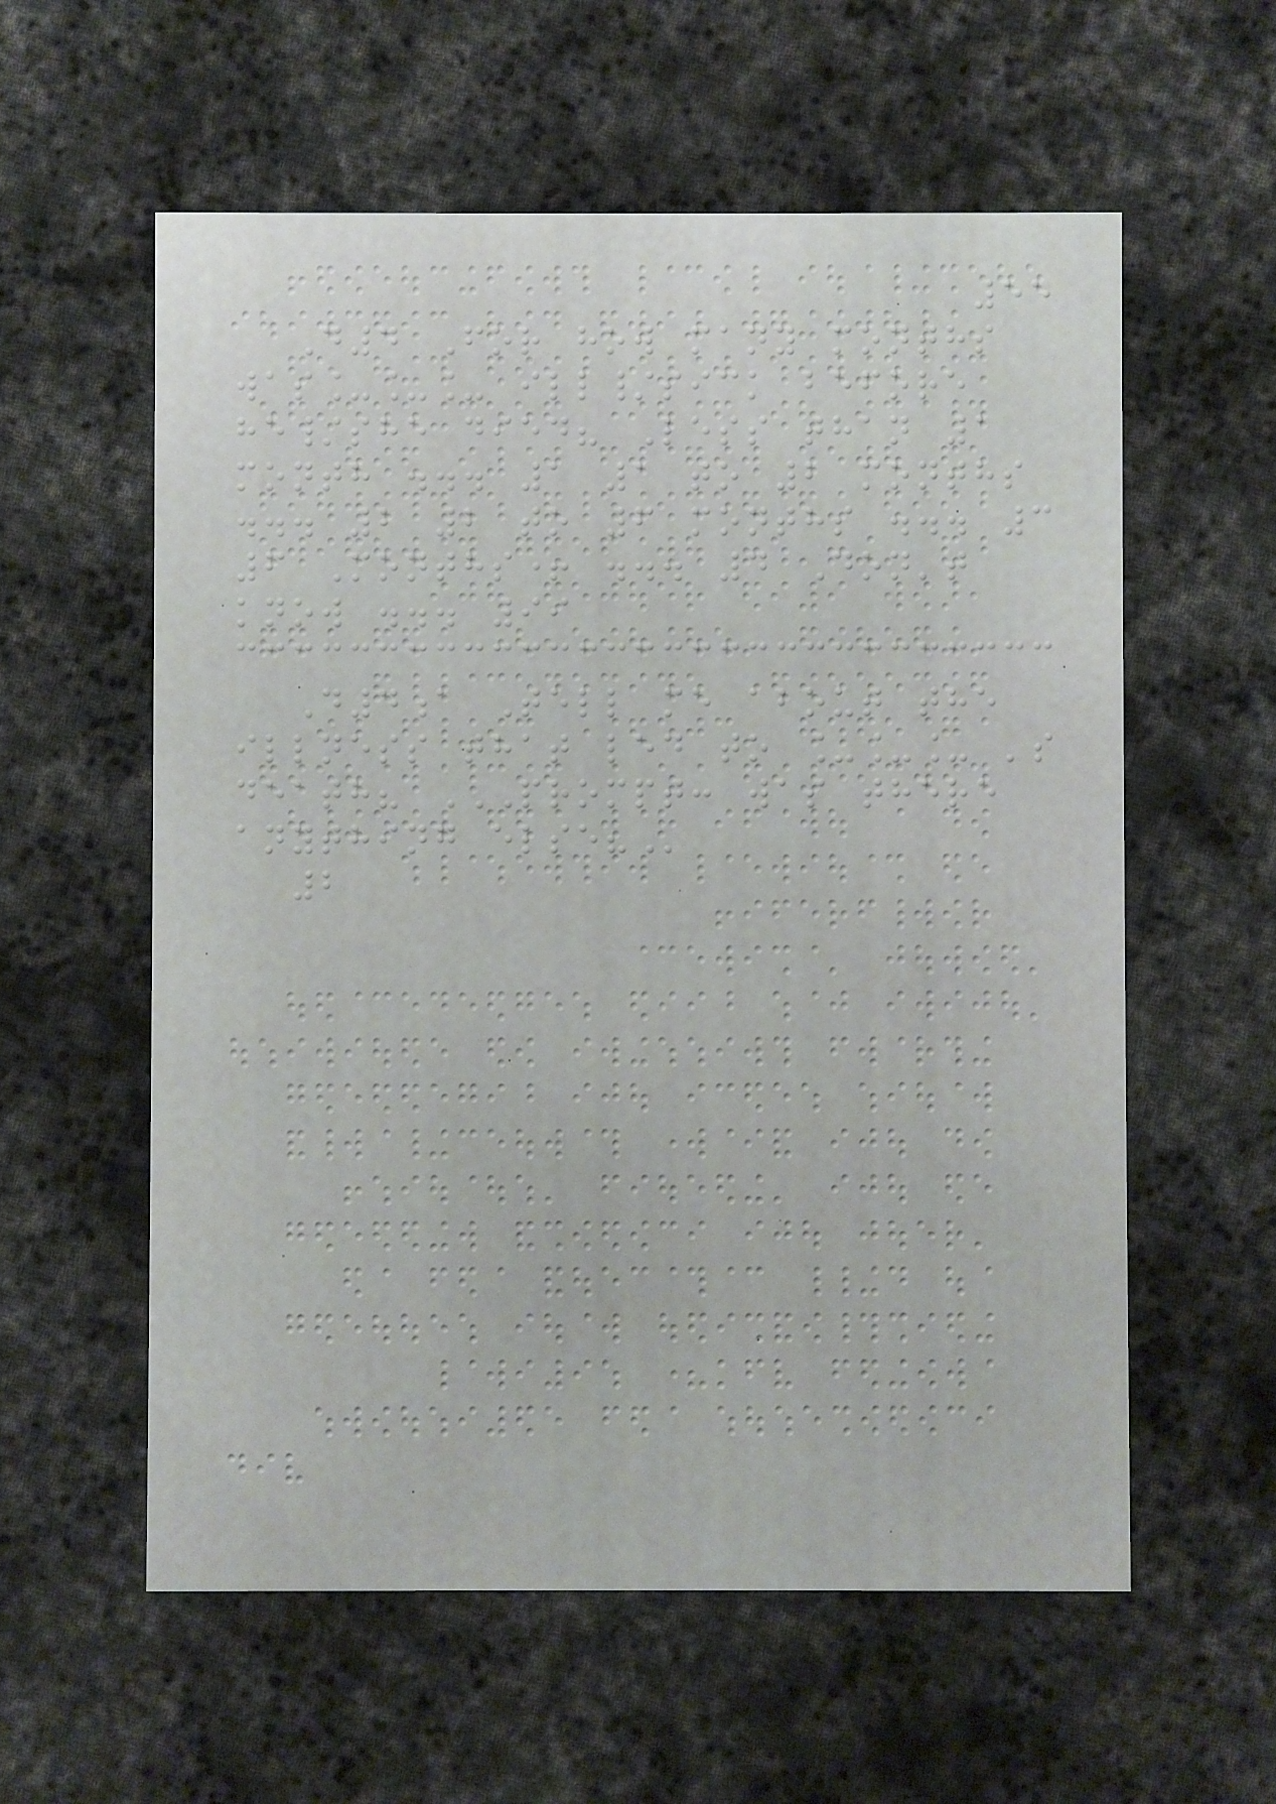55
D4 For how many months
was___ ill/sick before
he/she died? Less than 1
month ... 1 1 to 2 months
... 2 2 to 6 months ... 3
6 Months+ ... 4 Don't
know ... 99
D4a Tell me about the
illness that led to ___ 's
death? PROMPT: WAS THERE
ANYTHING ELSE?
2
